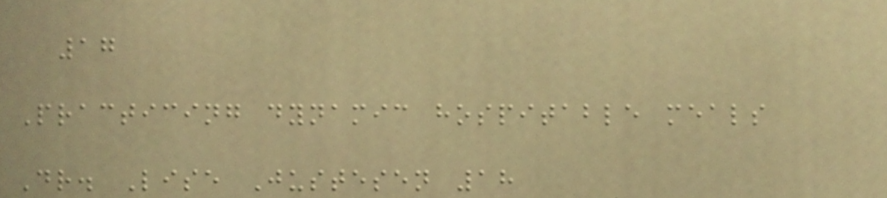17
Practicing dynamic hospitable meals
Dr. Lise Justesen 18
